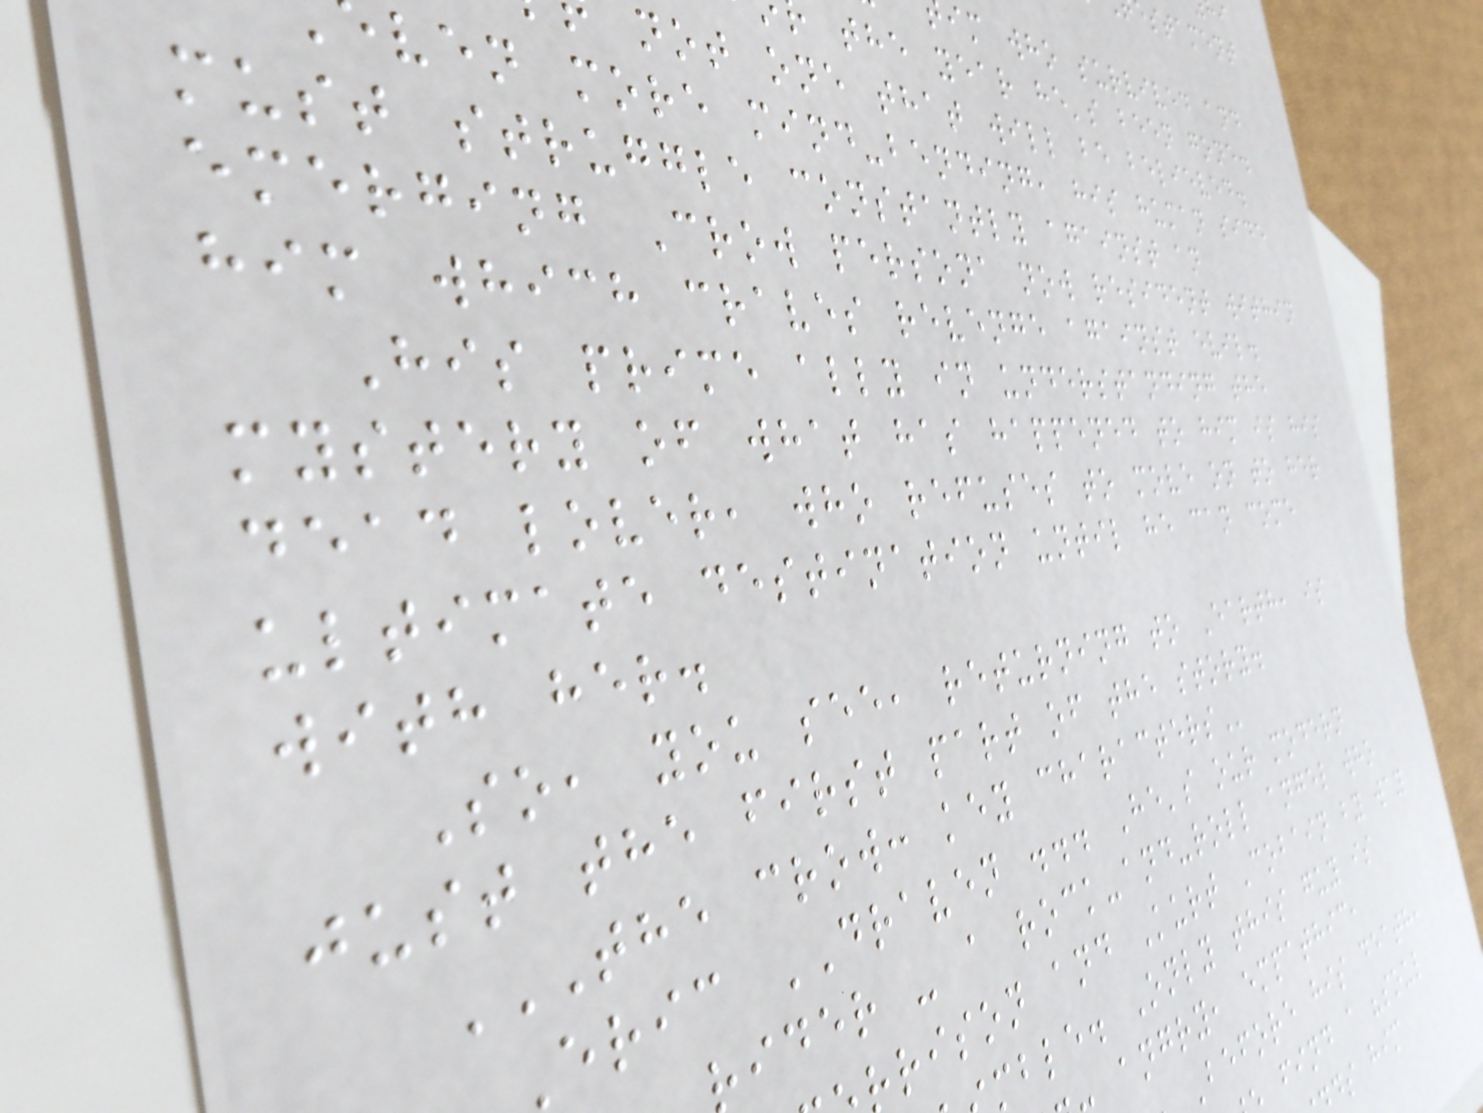im who survived and
the year he's been gone.
not one that will be believed.
ven more mind-bending, his human side
must struggle constantly against an
emerging Crow persona now resident within
him which craves revenge against evil.
His prime ally in understanding the
mystery of what has happened to him is his
dead lover, who refuses to move on to her
ultimate destination until he can come
with her.
So, you see, returning to Earth, is
just the first part of the story.
THE CROW: KEY CHARACTERS
eric DRAVEN ... He's our modern
ider - a rock-and-roll angel who
rison and Kurt Cobain by way
mble. Only this guy is
angry, empathic,
Before his death,
find a "soul
